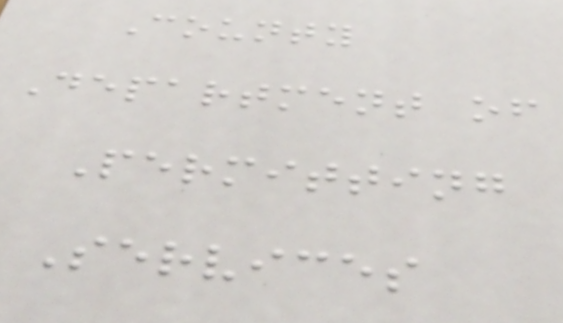County
Department of
Permitting
Services
